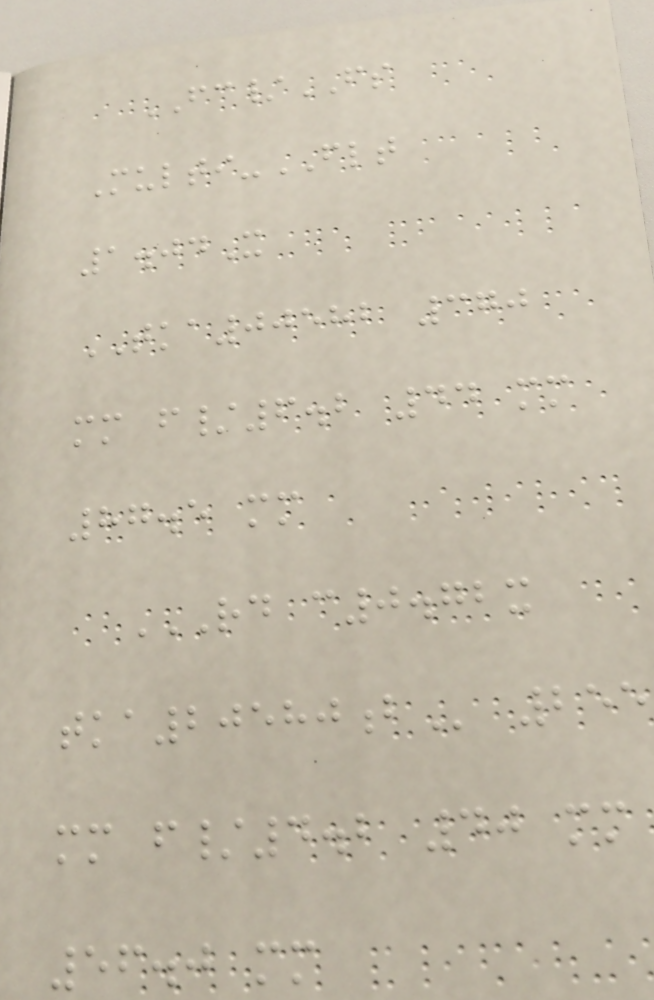FC/FS
Multi-FLT
1.04X
TKA00582 370
mm f/6.2 44 mm
87.5 mm
RD C0.72X
TKA20580B 255
mm f/4.2 40 mm
56.0 mm
